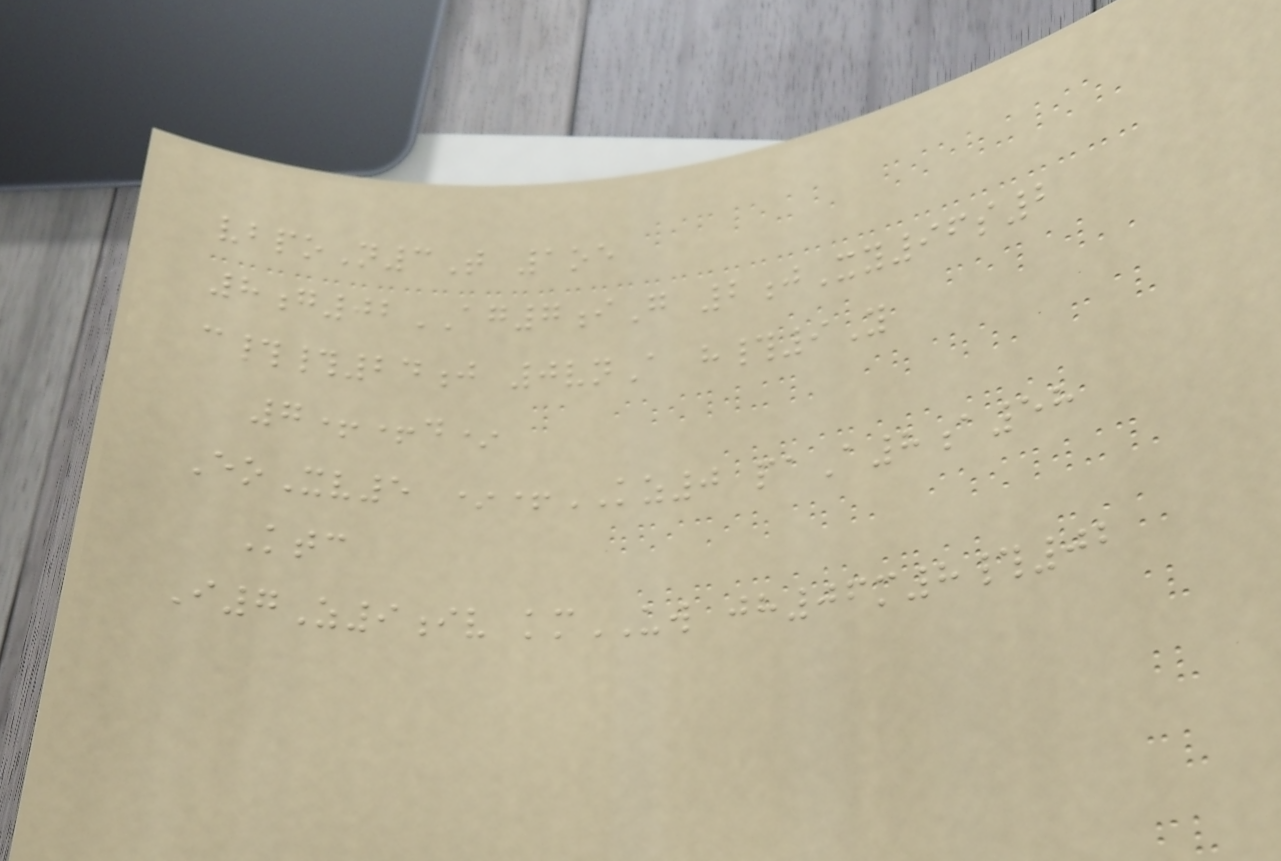vbpoN3T 1oe
8g02AG7iG 2jXy96s2
c##24j 0vnA h#9Y
7++d*
EoXv5 *+KZ0 paA8a58
Ktc
I7Z9iv kmUW jh06m8#02
